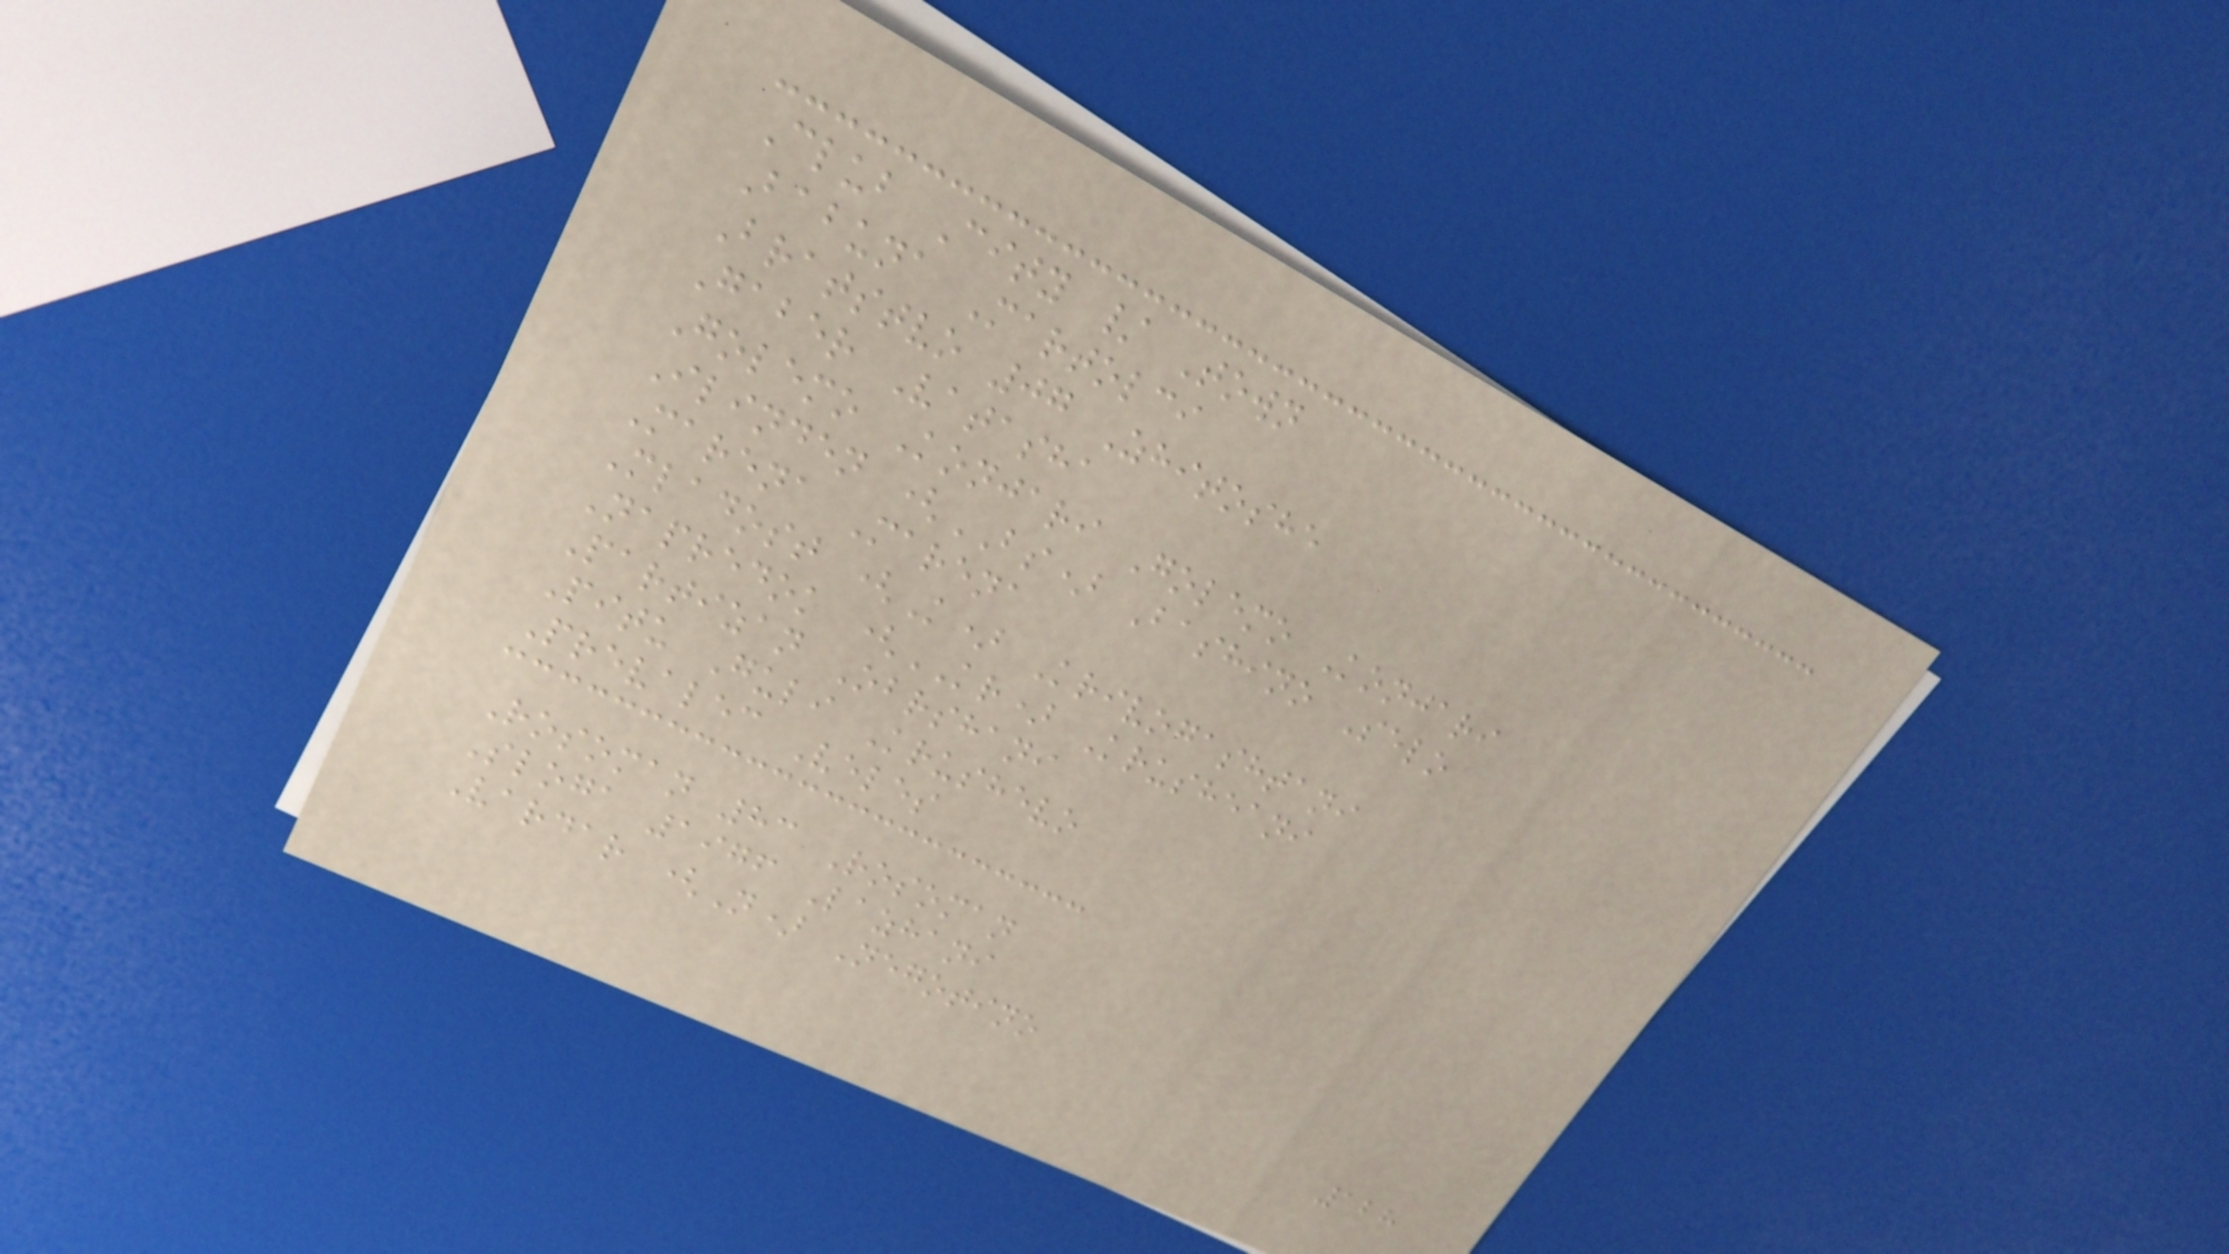Club City / Town
Babuna Martolci
Bratstvo 07 Zhitoshe
Gaber Vatasha
Golemo Konjari Golemo Konjari
Ilinden (BS) Bashino Selo
Marena Marena
Mladost (K) Krivogashtani
Napredok (KR) Krusheani
Partizan Obrshani
Pitu Guli Krushevo
Prevalec Veles
Rosoman 83 Rosoman
Sloga 1976 Lazhani
Vardar (N) Negotino
128
